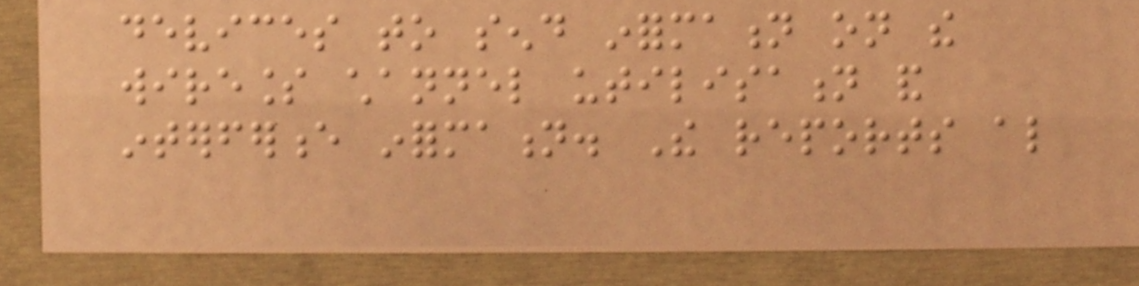devices to send information on the
wireless channel utilisation and
interference information. The reports also
